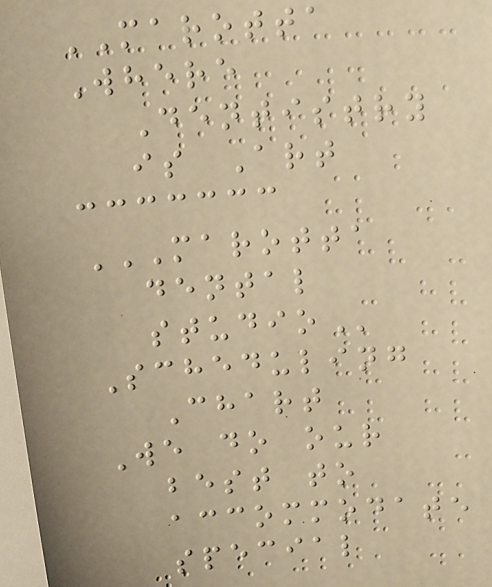MAROTTA
Where
Dentistry
is Art
MAROTTA
DENTAL
STUDIO
Scheduling
Chart
We do our
best to
accommodate
special
